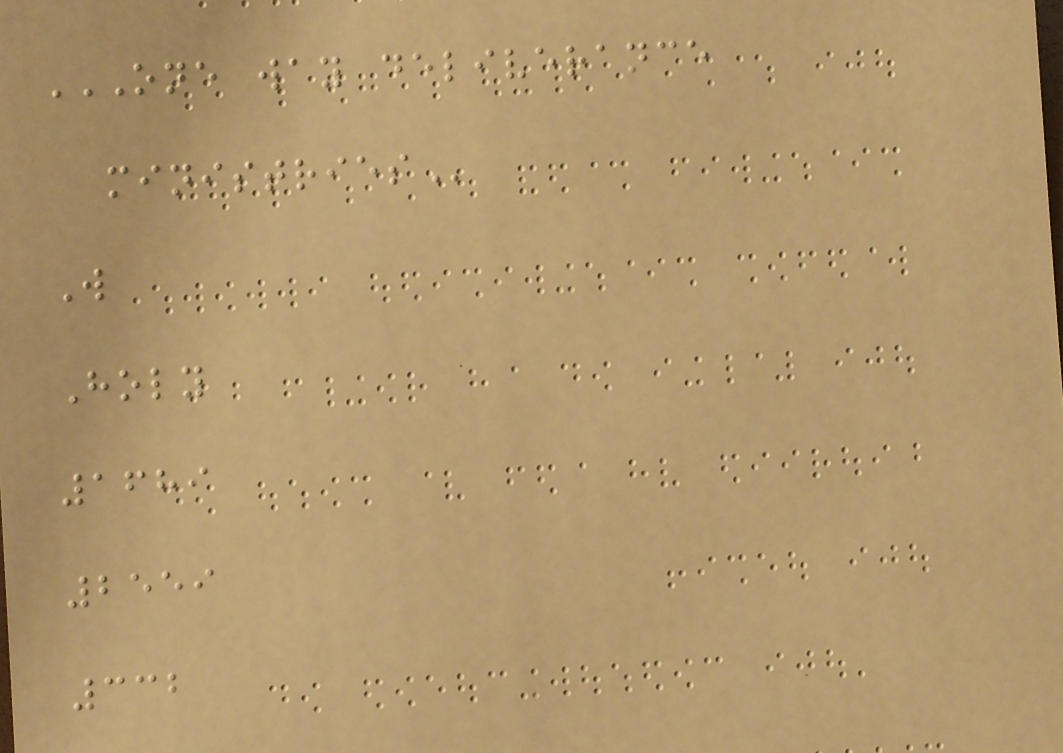ONE WAY DELIVERANCE
MINISTRIES
W
Holy
1689
2559
332
